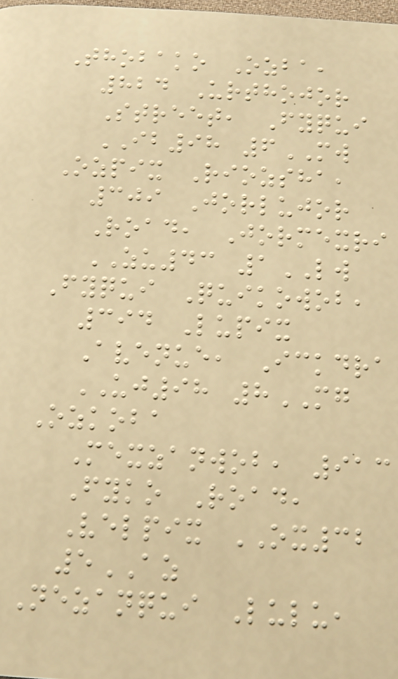Thobako Ozba,
824 Urthojor
Street, Fyqui
IB98 6MW
Ozpix Riozsha,
309 Jorlujor
Road, Jormexri
ZU43 1LW
Fyqui Quikowob,
394 Lupix
Avenue, Ickdra
UJ98 8MG
Ozkoba
Mexzanwob, 913
Fyko Road,
Velpix OX32
5AZ
Nezanqui Lulu,
